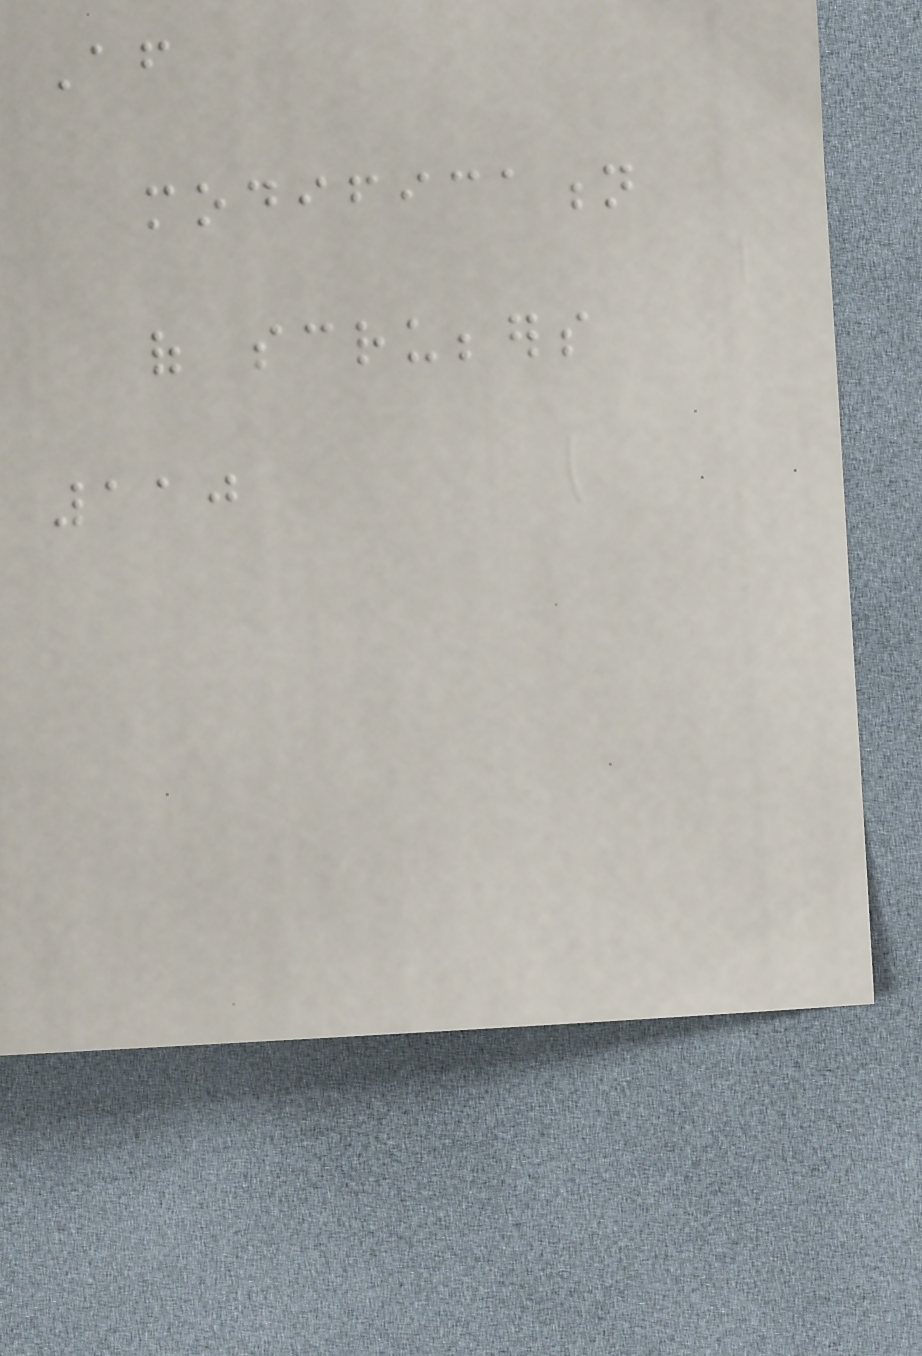After
modification
of scrubbers
110
